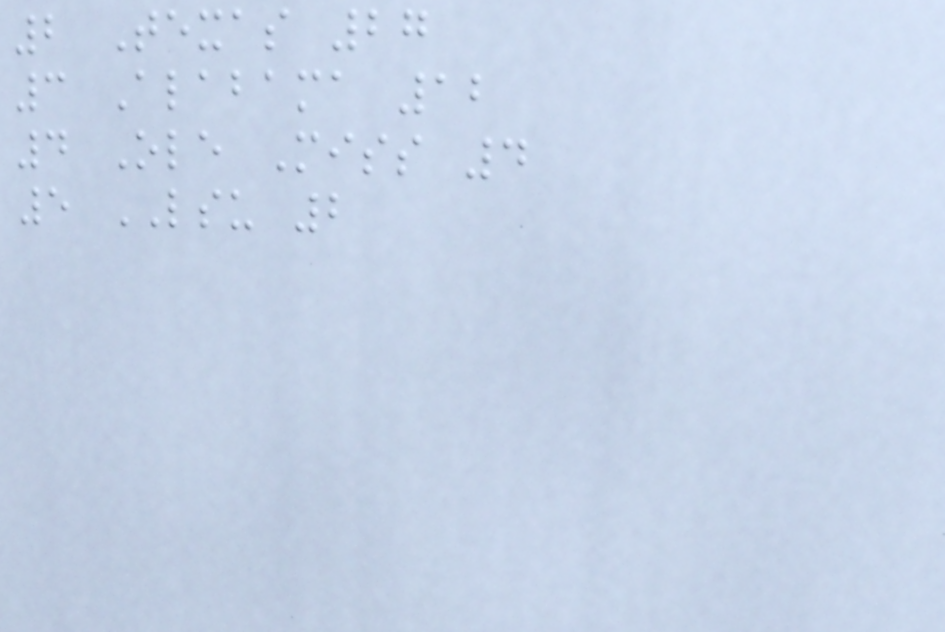2 Texas 27
3 Alabama 12
4 Ole Miss 4
5 LSU 2
